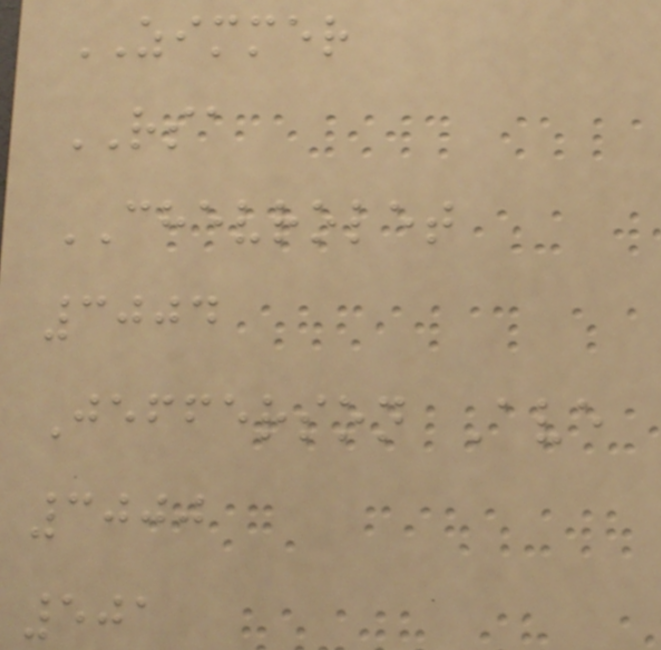ZIMMER
RSA
CHEVROLET
3004
Jefferson Ave
3000
501
